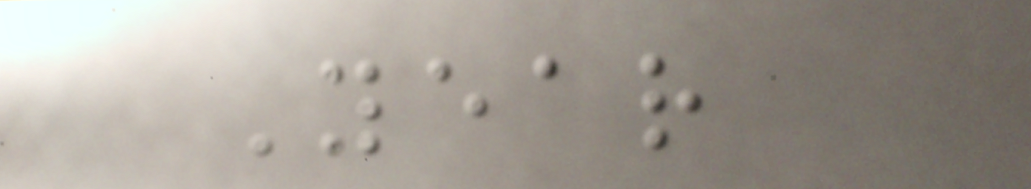Year
